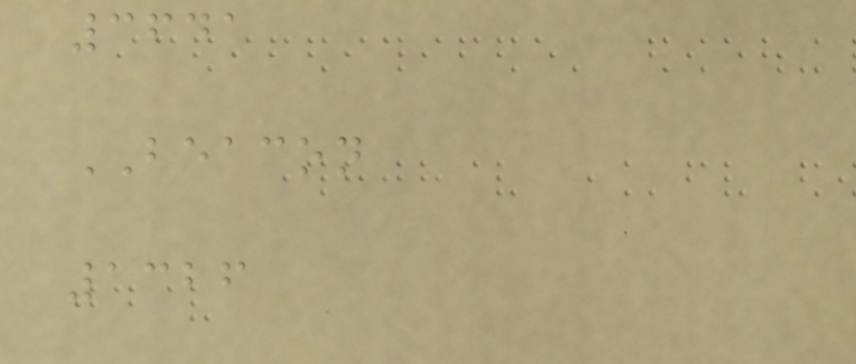3641
BEACON
1326
